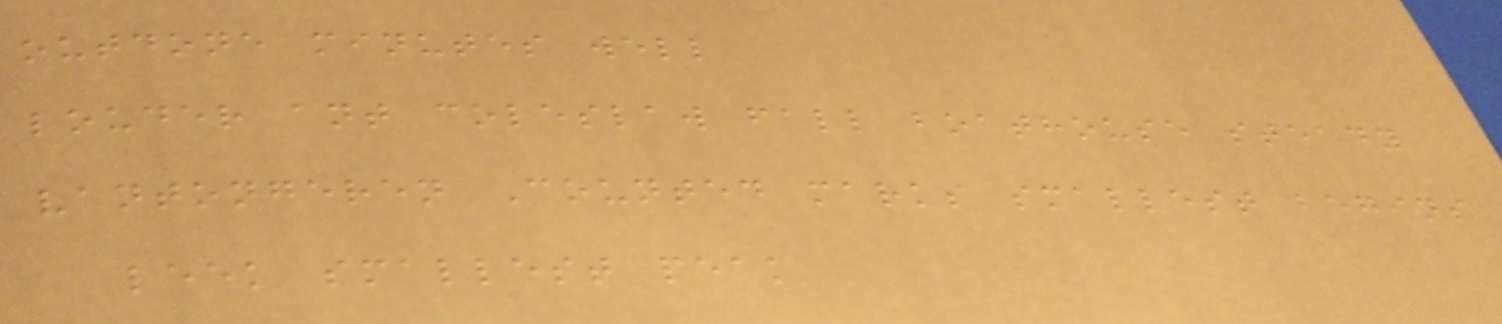outdone minutes well
louder ant coleslaw fall boathouse steady
vantongeren Counted marks smallest begins
leek smallest peak
